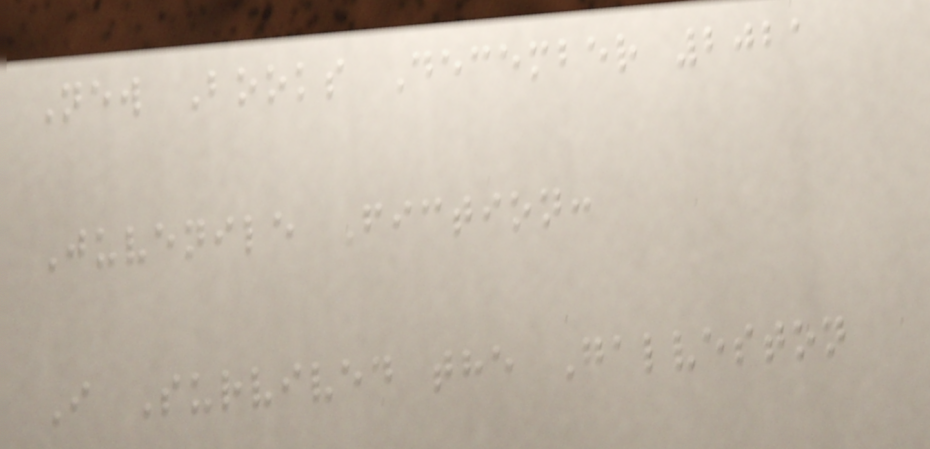New Books December 2021
Juvenile Fiction:
I Survived the Galveston
